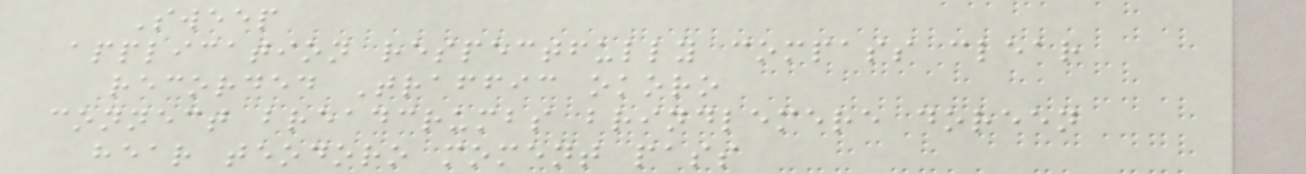Sweep
application respectfully compass clear
recorded Traffic okoro
connect breadcrumbs brindlemere doreen
hear teodoro moment pass
